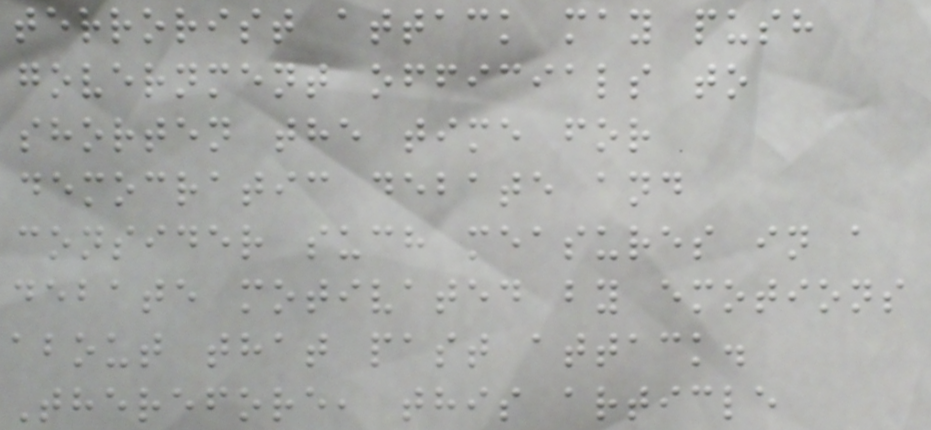terrorist attack may push
government officials to
shorten the time for
democratic debate and
consider such measures in a
debate motivated by emotions
about that past attack.
Therefore, this article
